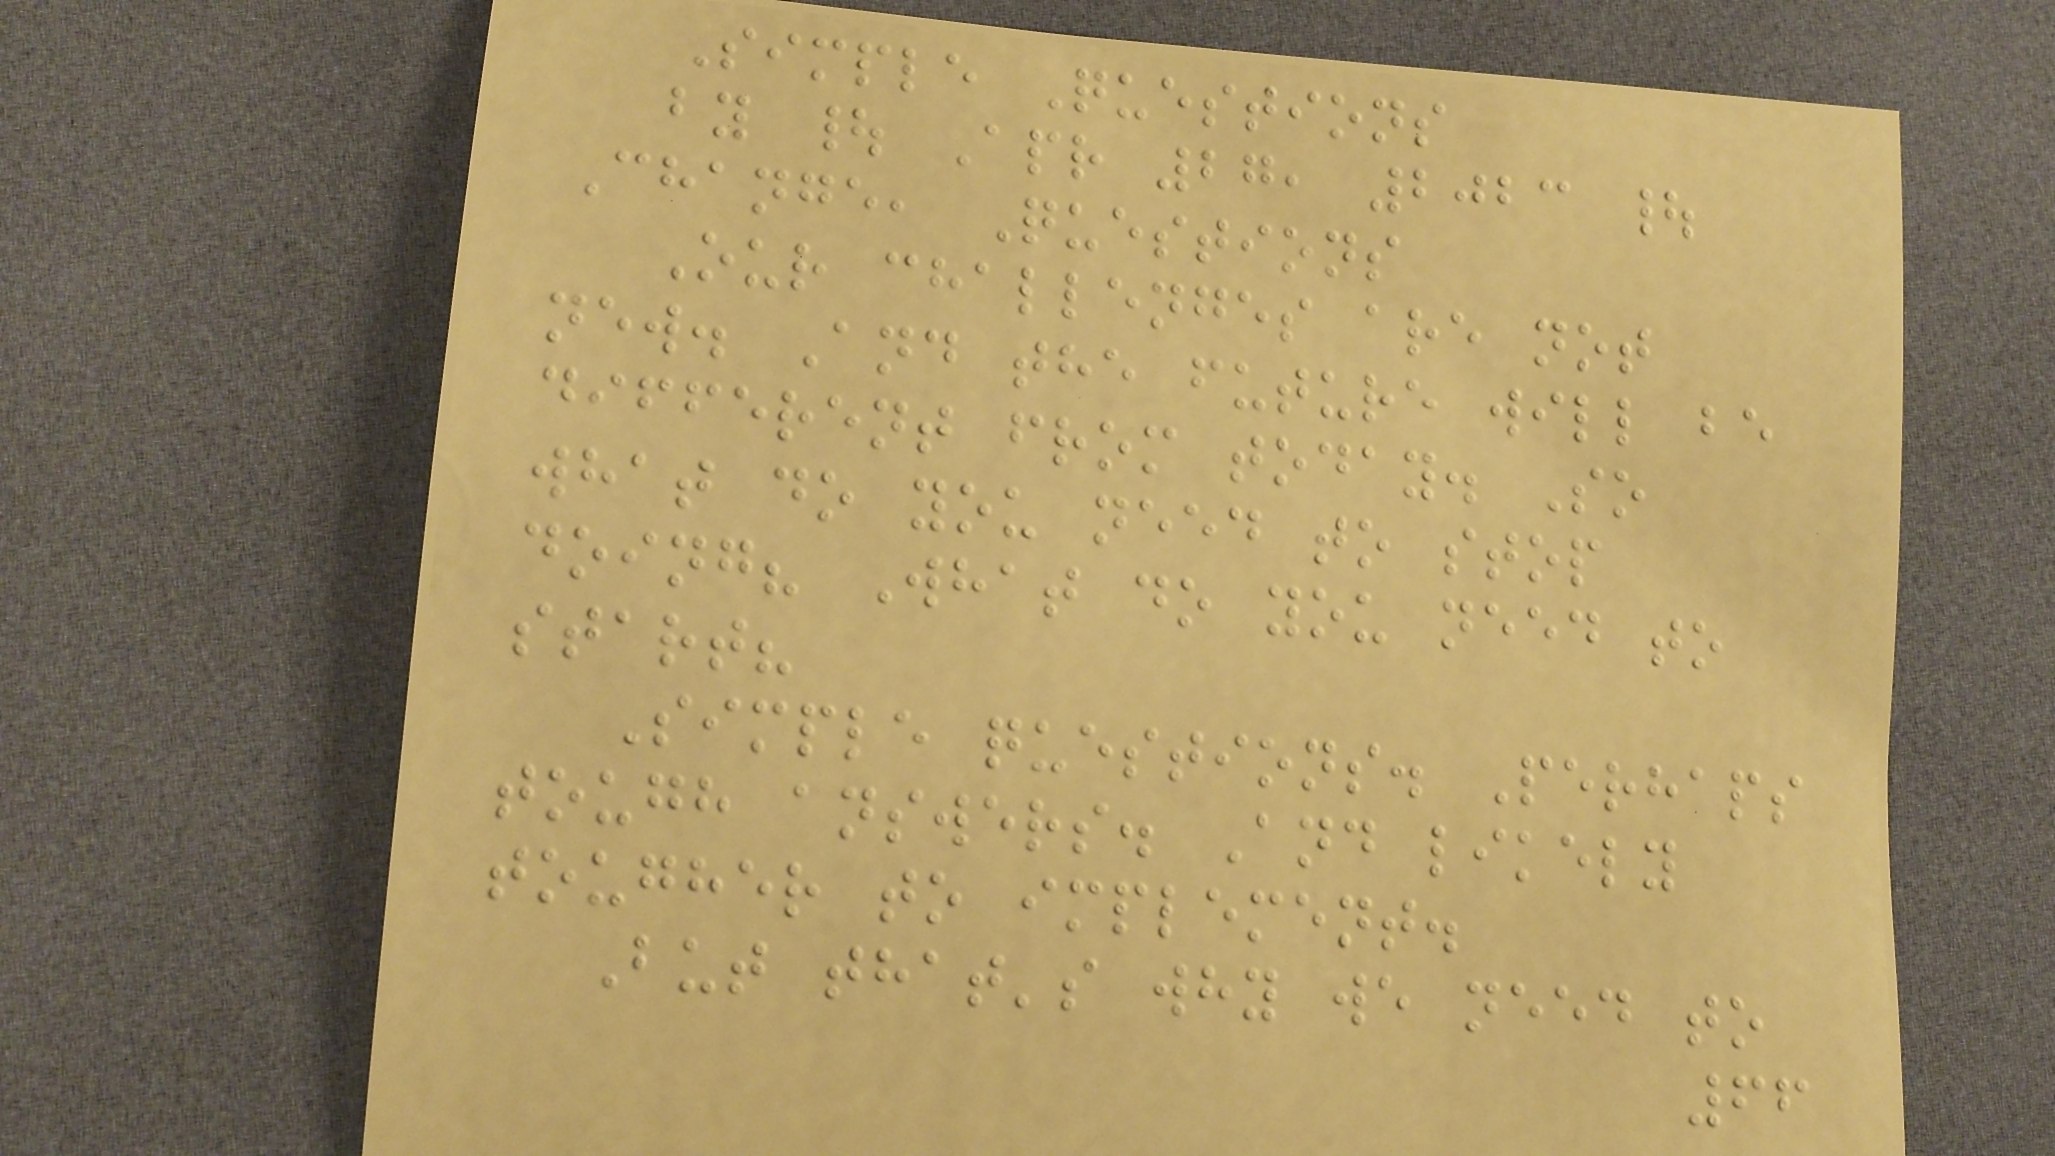Simple Questions
by | Apr 27, 2023 |
Change, Questions
Our challenges are not
new. And the future will be
different from today. So
what do you need to stop
doing? What do you need to
start?
Simple questions. Perhaps
tough answers. And likely
tougher to implement.
But that's why we need to
66
